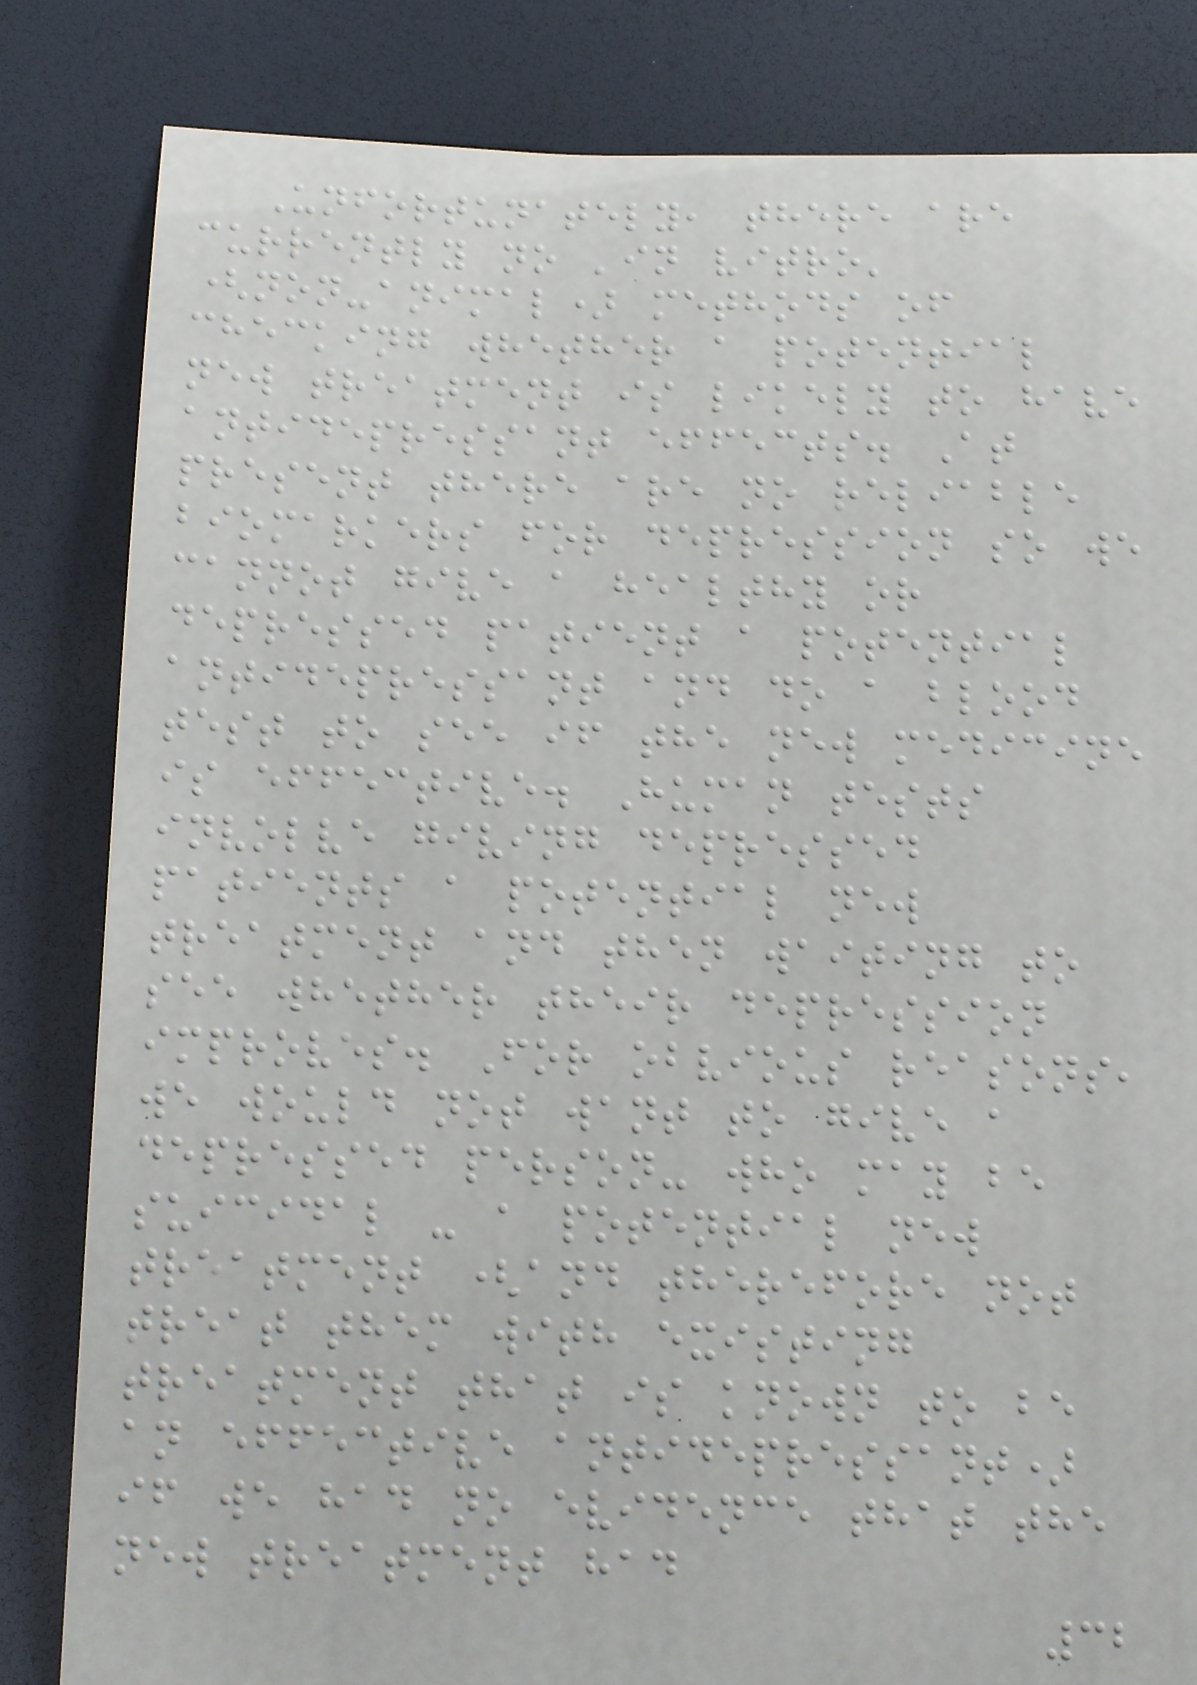Unfortunately, there are
currently no 'in vitro'
(non-animal) methods of
checking whether a potential
new treatment is likely to have
antidepressant effects. At
present there are no reliable
biomarkers for depression so we
cannot give a healthy or
depressed patient a potential
antidepressant and do a blood
test to see if the new medicine
is effective. Human tests
involve giving depressed
patients a potential new
treatment and then waiting to
see whether their depression
improves. For obvious reasons,
we would not want to give a
depressed person- who may be
suicidal - a potential new
treatment (and therefore not
treat them with existing
treatment that is known to be
an effective antidepressant)
if we had no evidence that the
new treatment had
32
